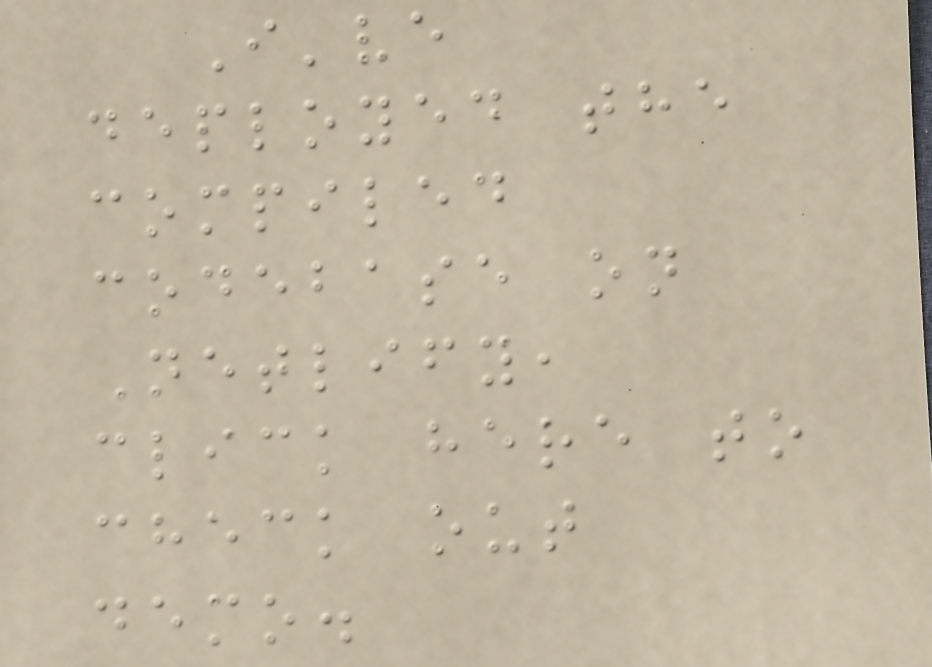I've
deployed the
compiled
codebase on
Netlify,
click here to
check out
demo.
